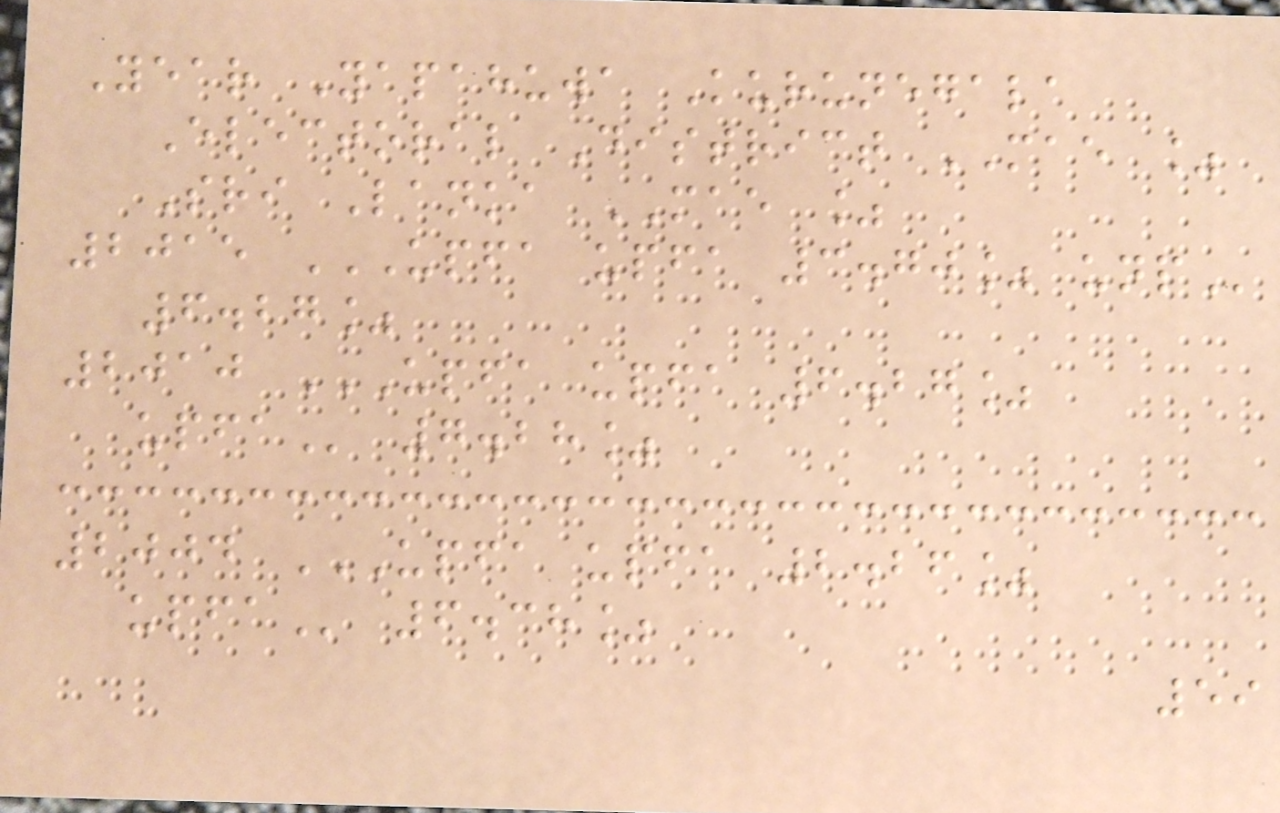Year Yapahuwa Kurunegala
Electoral District MAE %
Sri Lanka MAE %
2015 UPFA UPFA 3.70% UNP
6.27%
2010 UPFA UPFA 6.27%
UPFA 7.28%
2004 UPFA UPFA 2.26%
UPFA 6.38%
59
